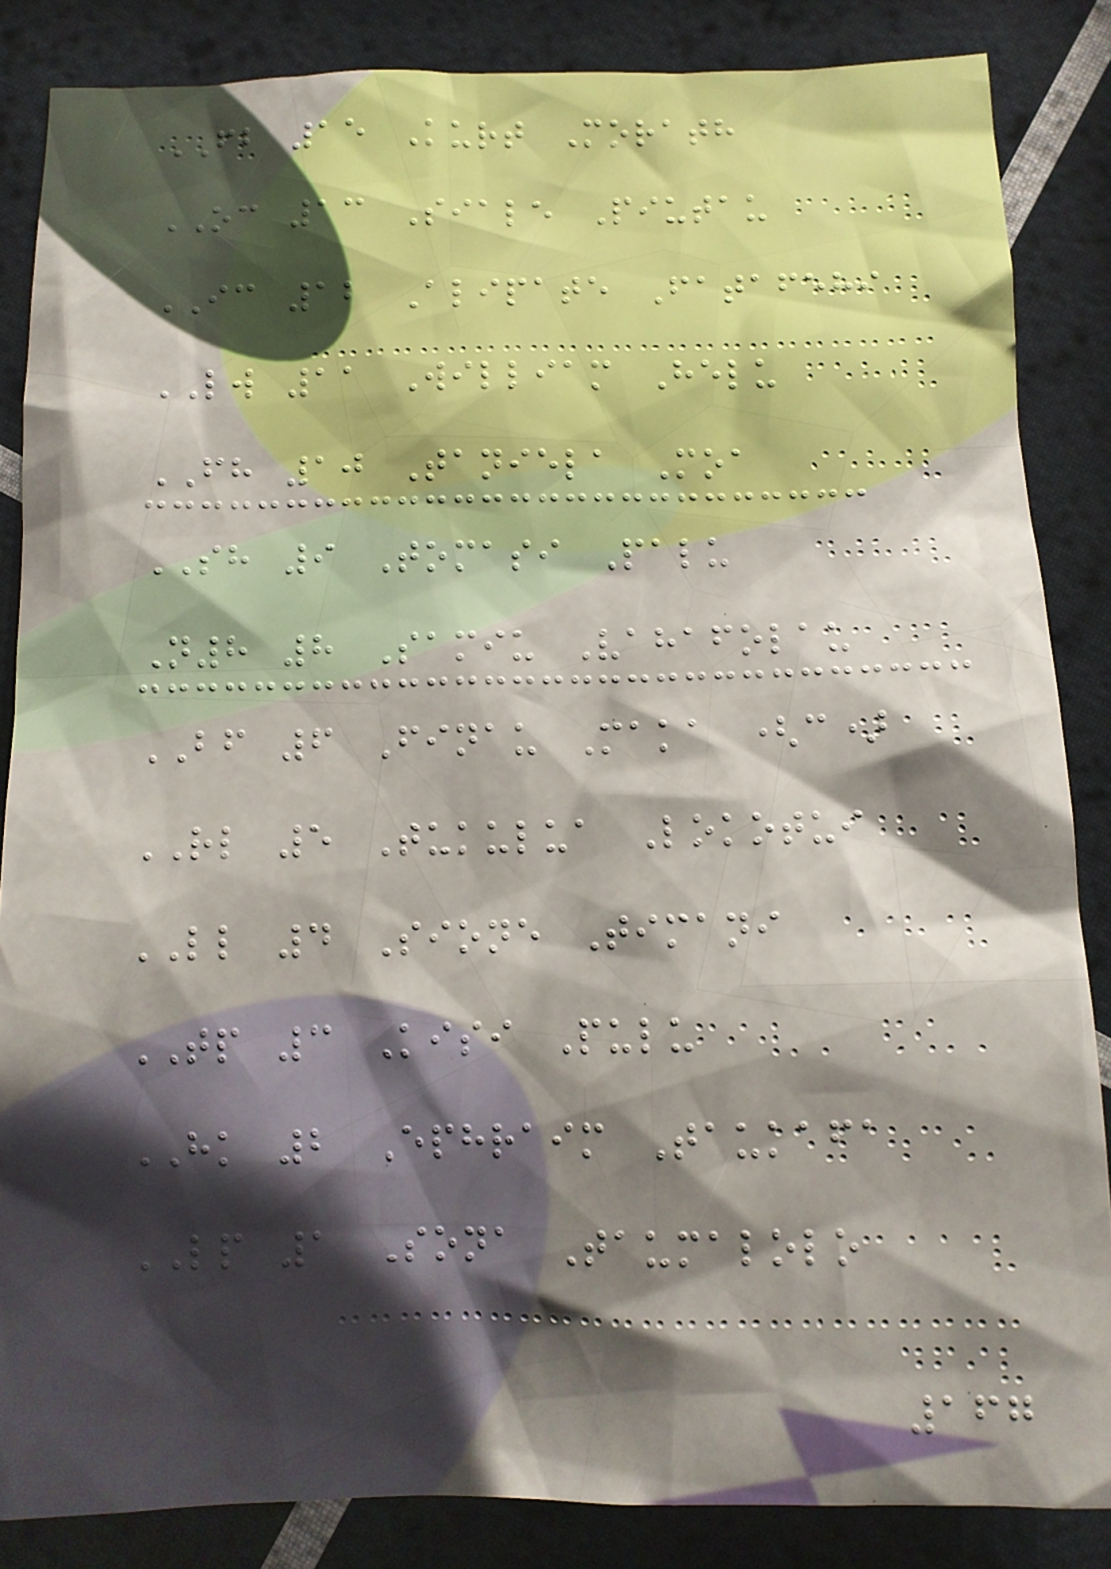FB 15 Kurt Morath
OC 13 Siale Piutau
IC 12 Alipate Fatafehi
LW 11 William Helu
FH 10 Taniela Moa
SH 9 Tomasi Palu
N8 8 Samiu Vahafolau
BF 6 Finau Maka (c)
RL 5 Tukulua Lokotui
LL 4 Sione Timani
TP 3 Kisi Pulu
HK 2 Ephraim Taukafa
LP 1 Sona Taumalolo
167
